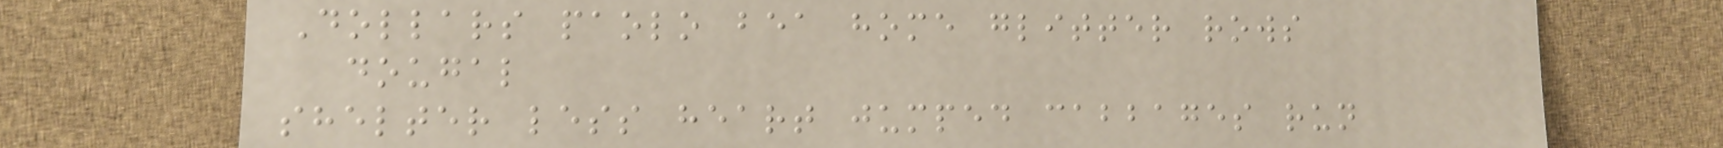Dollars paolo bea home glitter rows
dougal
shelter less heart jumped cabbages run
